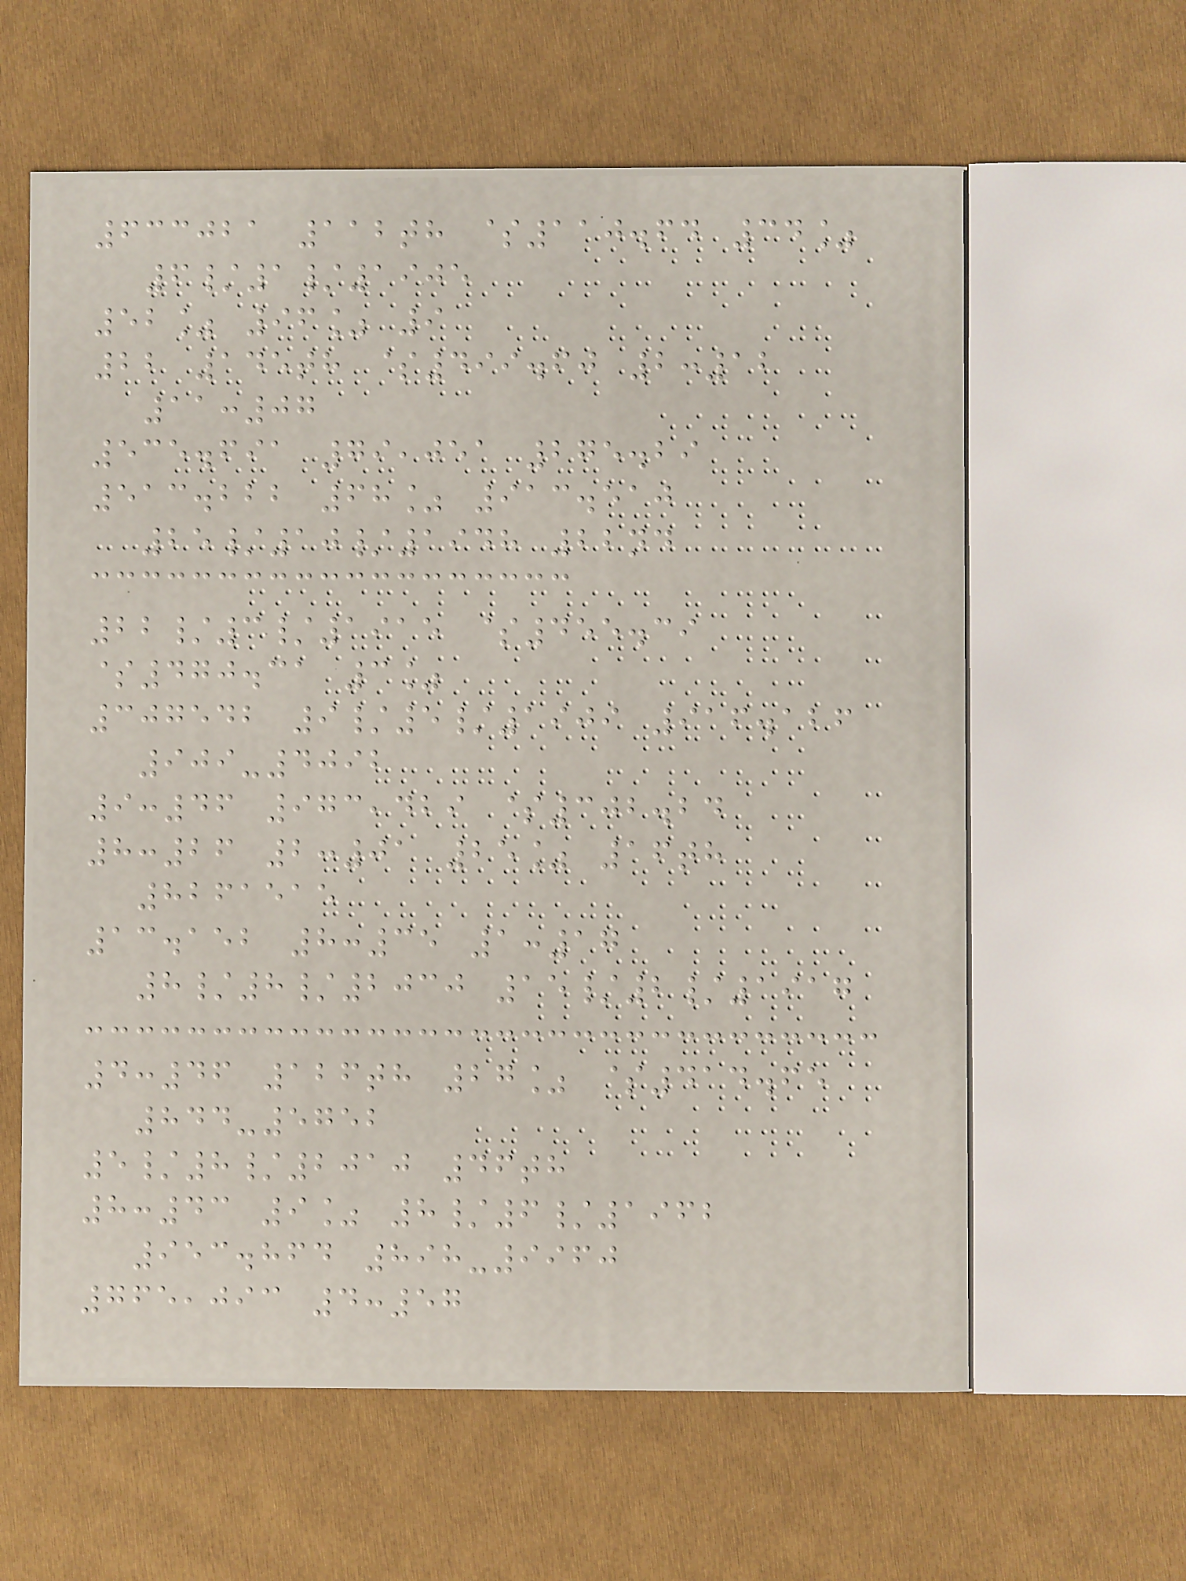633021 112th $110.64 34%
6/1/1905
52% 96% 9
22 145th $499.60 2:12
11:07
535.691 79,051 275.29
513.222 68% 913.510
25/10/1948 22nd
22/3/1915 $455.39
$470.31 3%
307542 9/5/1909 916.126
909-4092
9:46 973,429 $302.24
8:26 2:01 25% 16th
8261515
13.152 8:35 1:17
8/8/2030 15/2/1917
4:46 126th 27% $414.65
844-5752
5/8/2010 46th
8:43 9% 8/6/1962
953.864 898-9960
765,093 4:57
